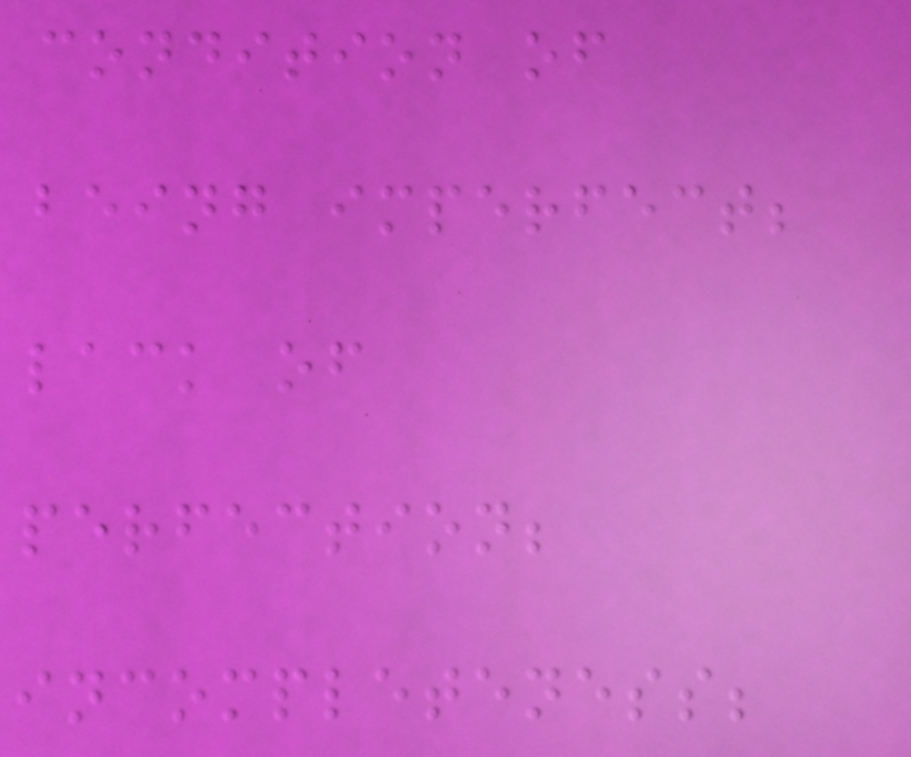condition of
being imperfect;
lack of
perfection;
incompleteness;
